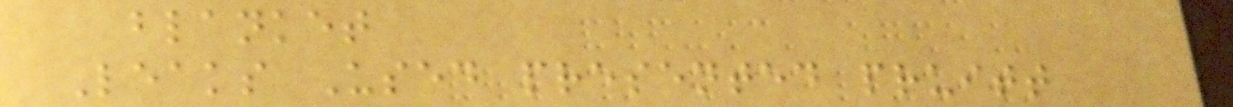blanket
Leaks Used presented pruitt
